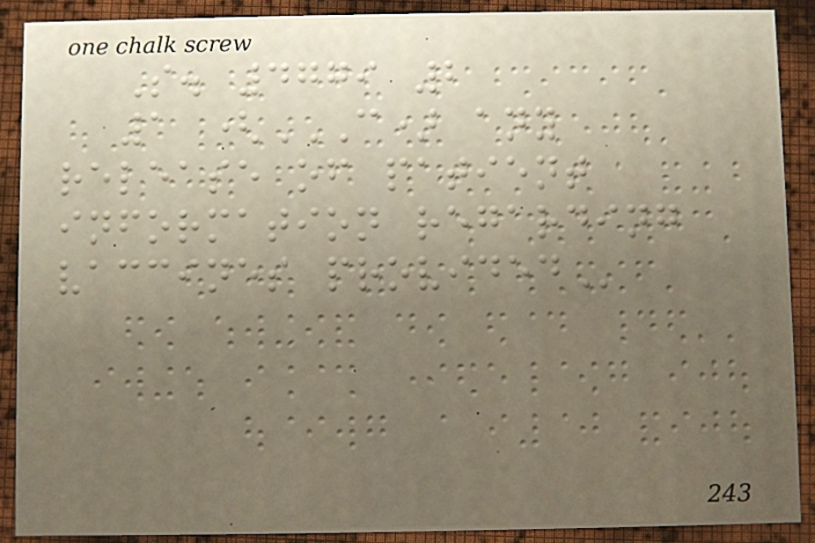S. 4779 2
1 (C) ANY
RELEASE OF PATIENT
INFORMATION REGARDING
VACCINES PROVIDED
